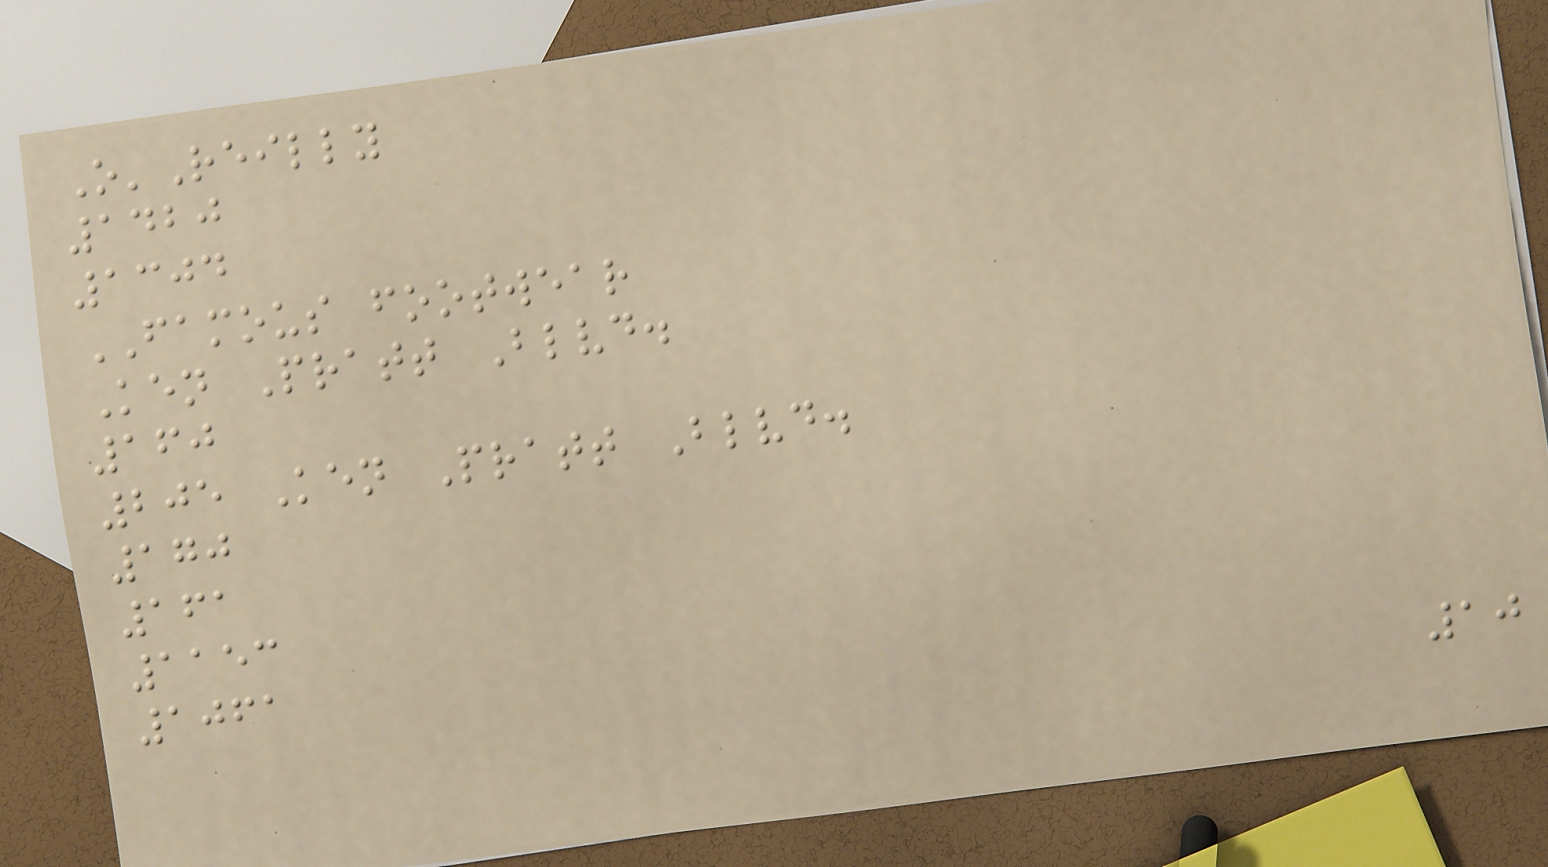O'Reilly
1420
1304
FAMOUS footwear
Ken Pratt Blvd.
160
205 Ken Pratt Blvd.
170
161
1153
1061
10
